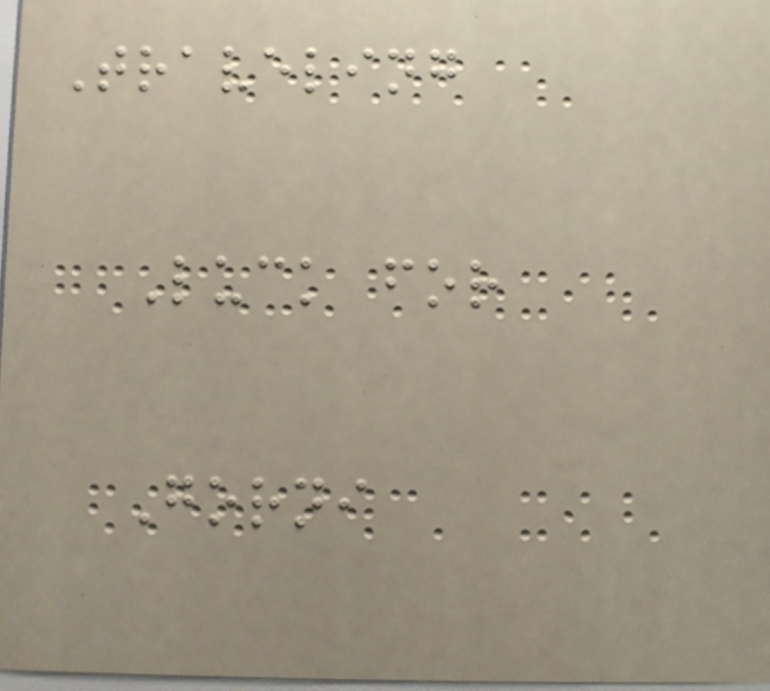Traveling
Luck for
Gorni
